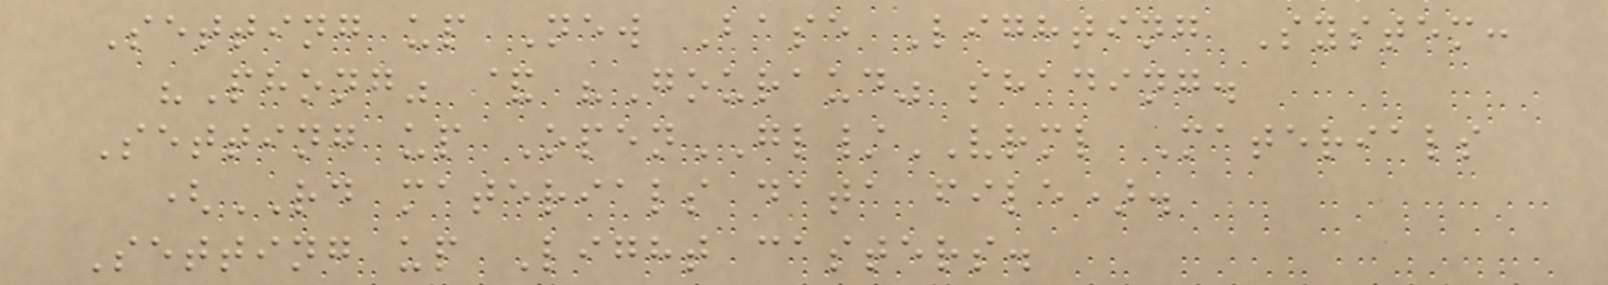Setting up New Base Lighting System:
"Phong" & "Gouraud" shading.
Setting up OpenGL/VRML Materials
(RD materials data file).
Setting up Light casters.
